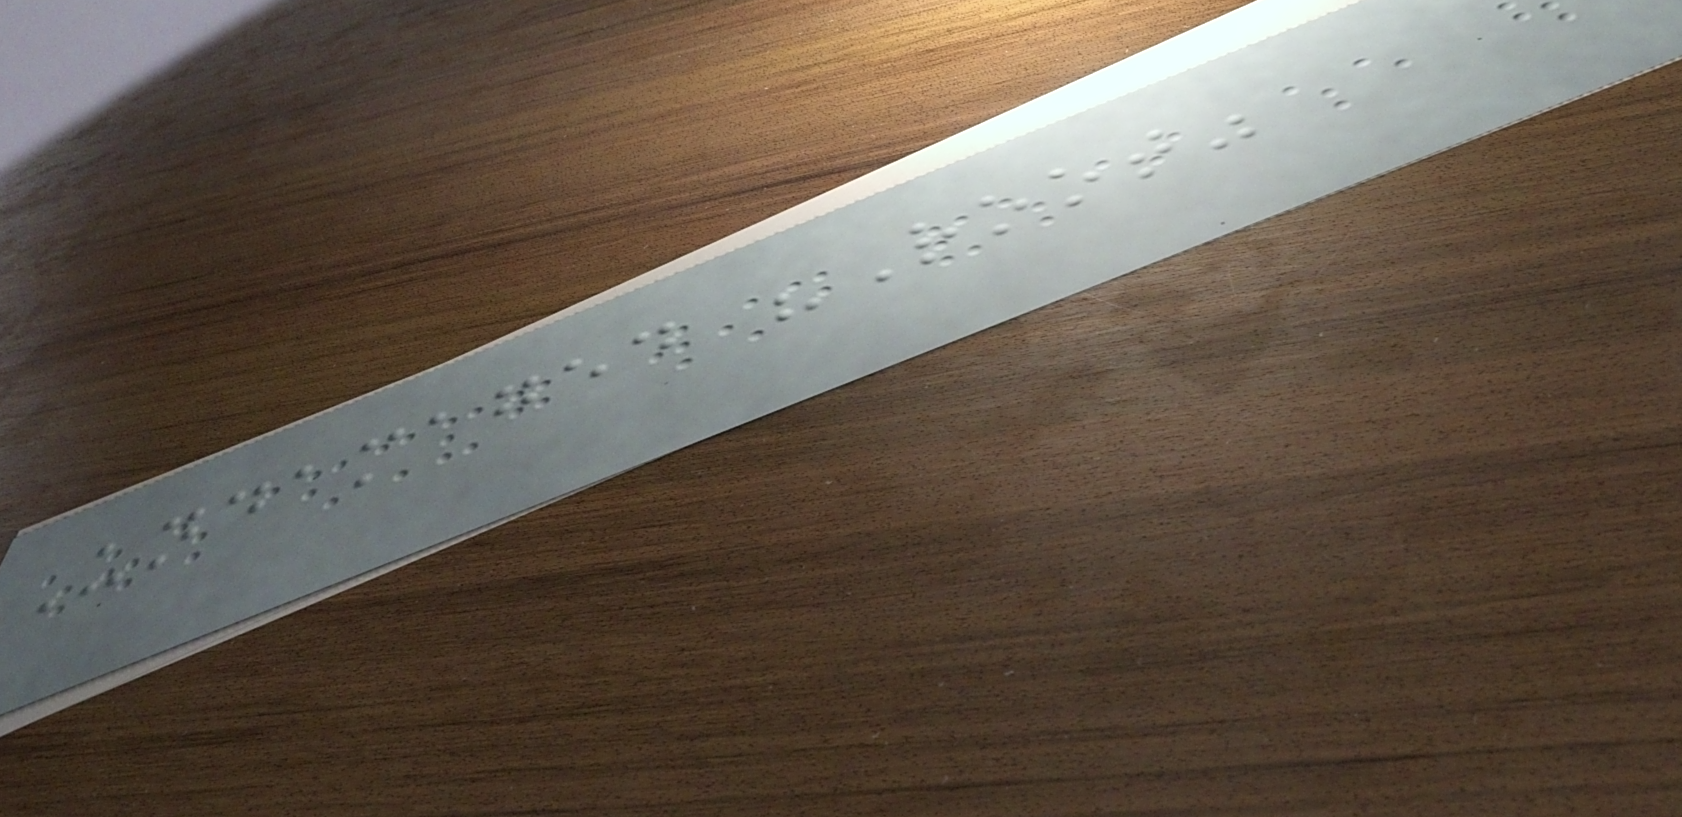Undamaged "Root"
